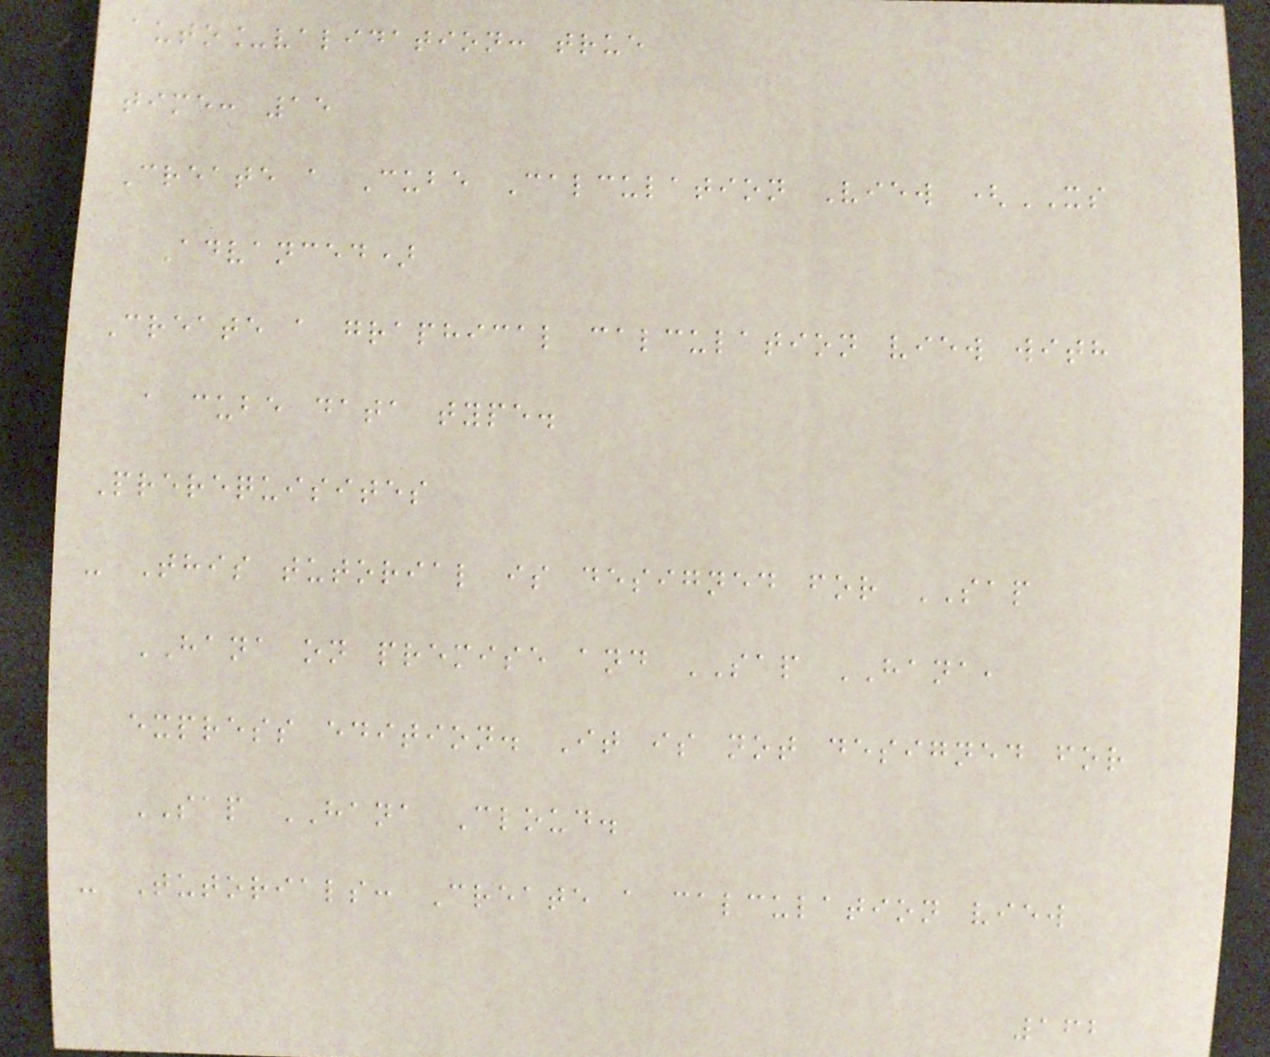auto_validation: true
time: 15
Create a Cube Calculation View (XS
Advanced)
Create a graphical calculation view with
a cube data type.
Prerequisites
- This tutorial is designed for SAP
HANA on premise and SAP HANA,
express edition. It is not designed for
SAP HANA Cloud.
- Tutorials: Create a calculation view
162
